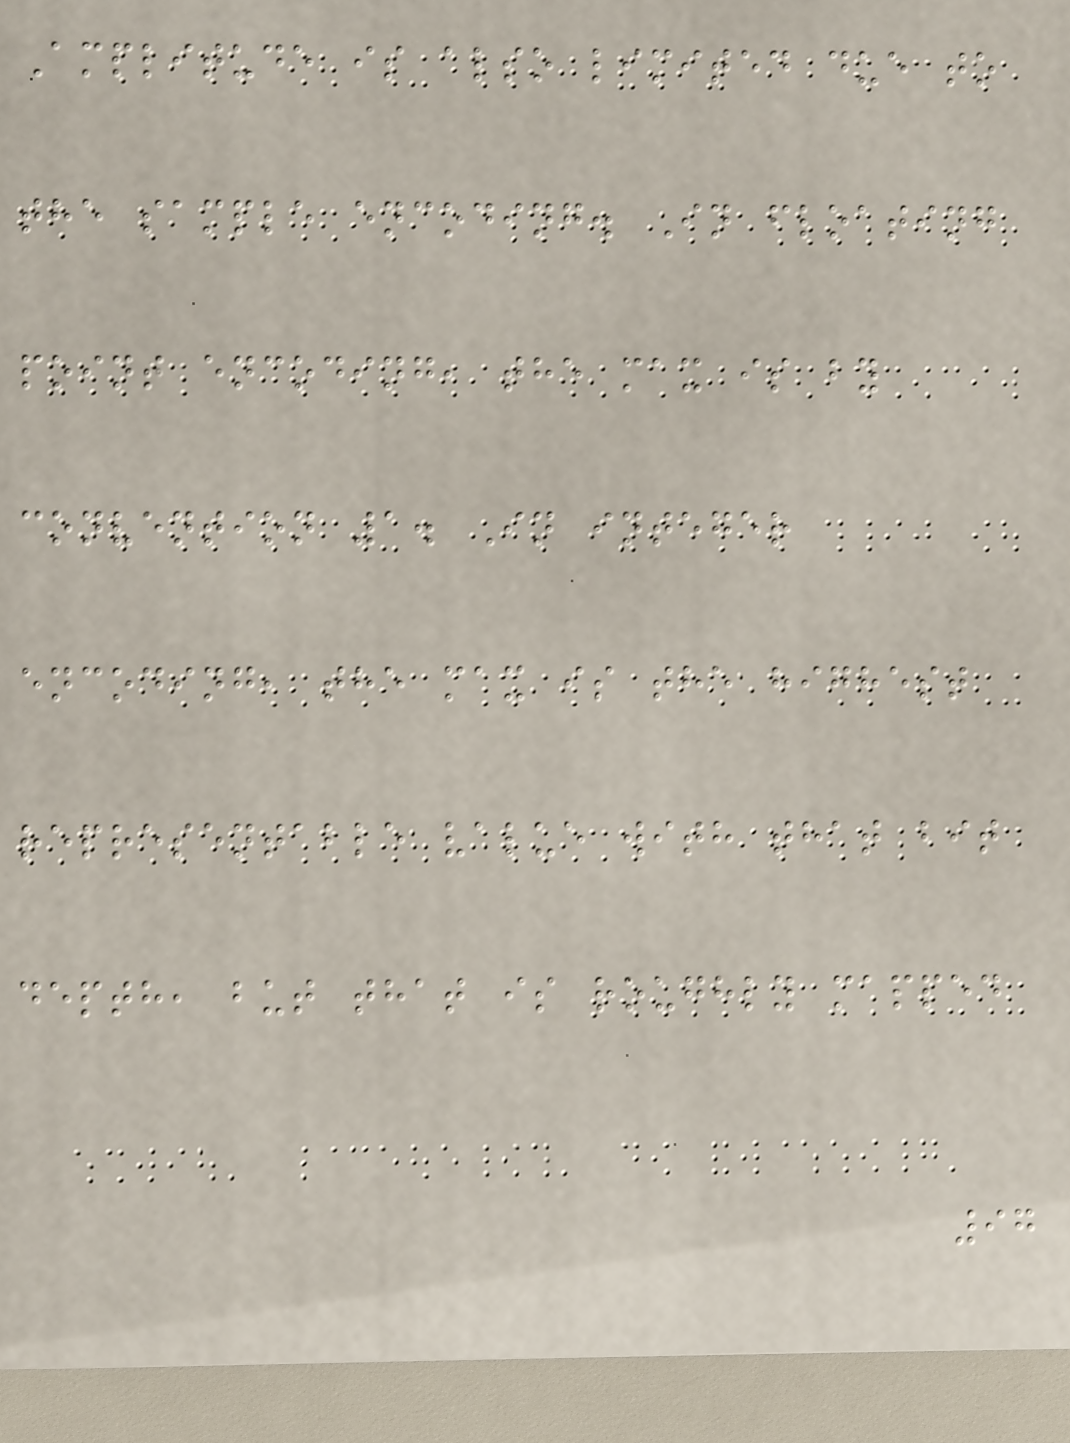Amplitude is also limited due to
the sample encoding. In floating
point encoding, the max is by
convention 1. In integer
encoding, the max is the highest
representable value with that bit
depth, but that is roughly mapped
97
